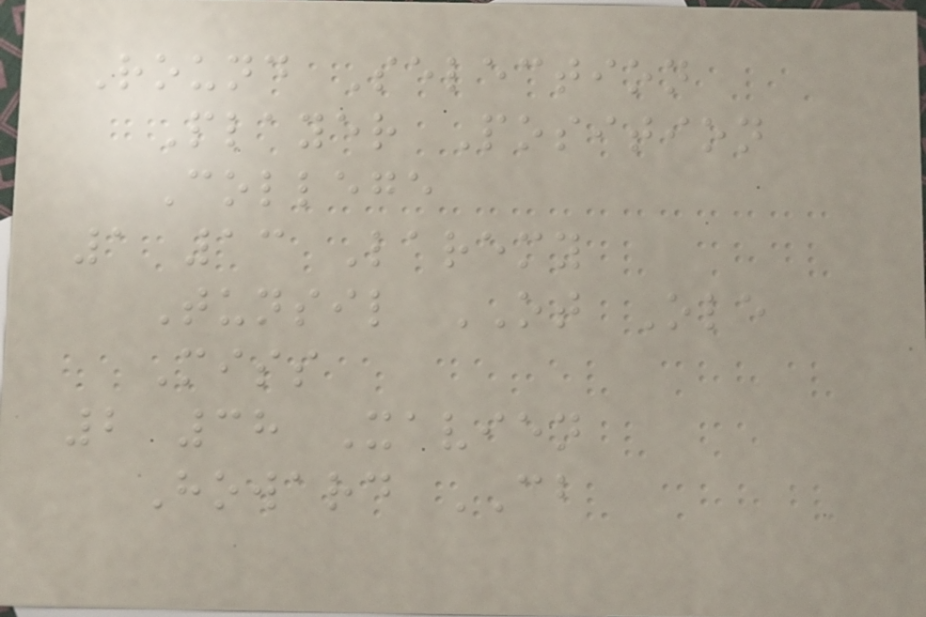Round Selection
Player Position
College
1 13 Laremy
Tunsil OT Ole
Miss
2 38 Xavien
Howard CB
